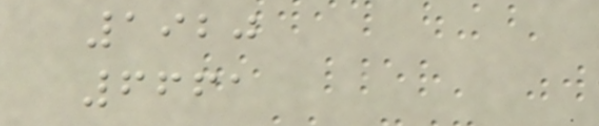1920
6661
